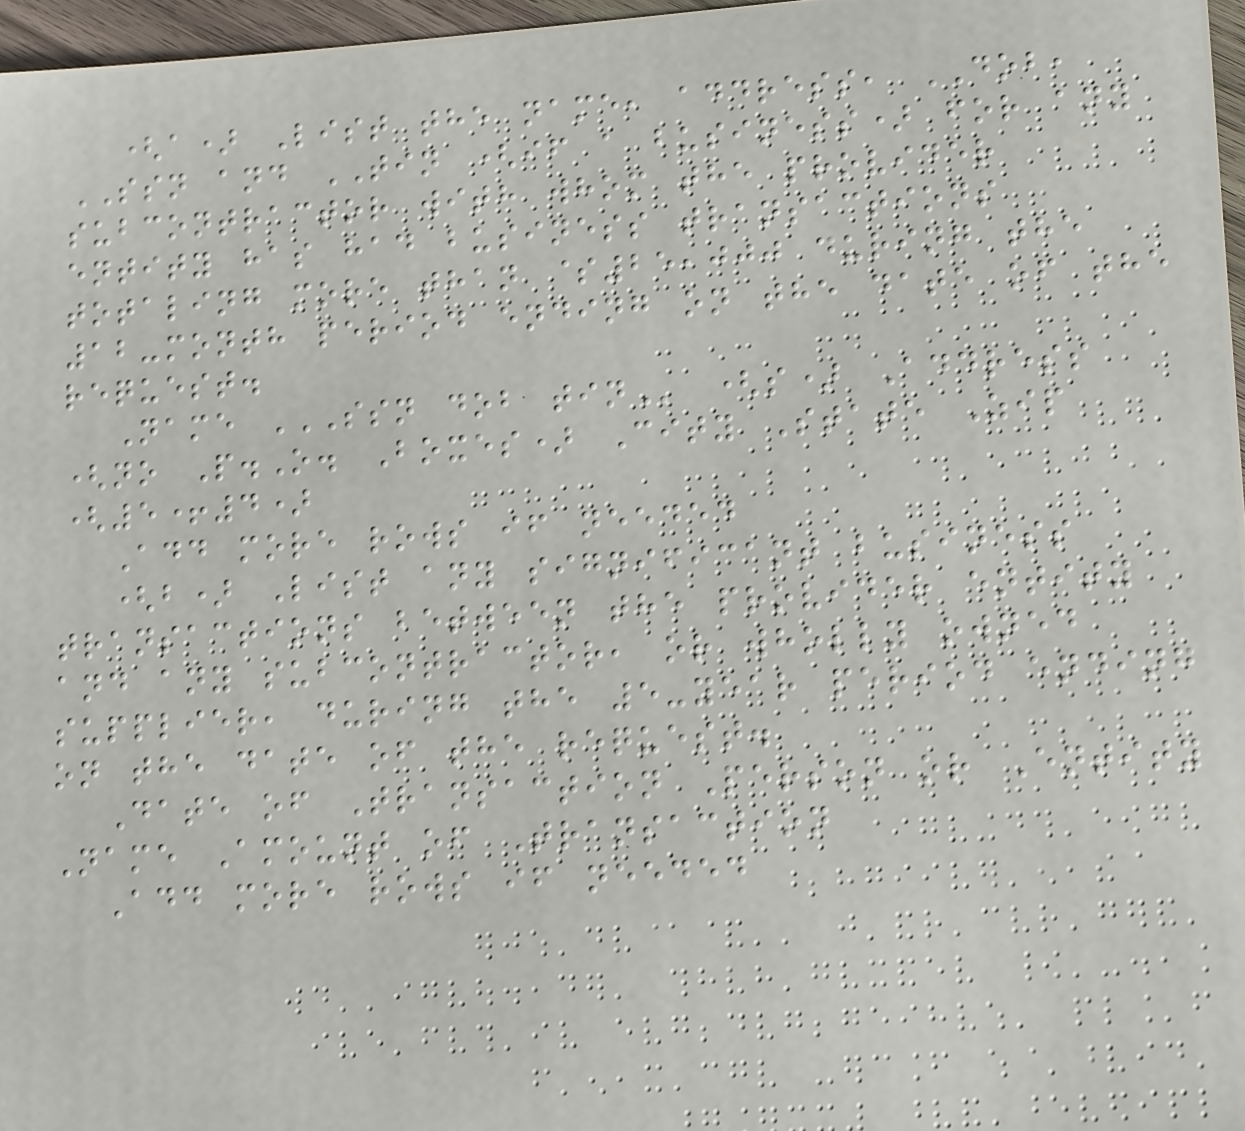(a) List the name, address, DOB,
SSN and TIN (if a business) for any
subcontractor with whom the provider
entity has had business transactions
totaling more than $25,000 during the
12-month period ending on the date of the
request.
Name SSN DOB TIN (s) Address
(no P.O. Boxes) City State Zip
(5+4)
Add more rows if needed
(b) List any significant business
transactions between the provider entity
and any subcontractor, or wholly owned
supplier, during the 5-year period ending
on the date of the request.
Date of Transaction Person or Entity
Name Amount of Transaction
Add more rows if needed
